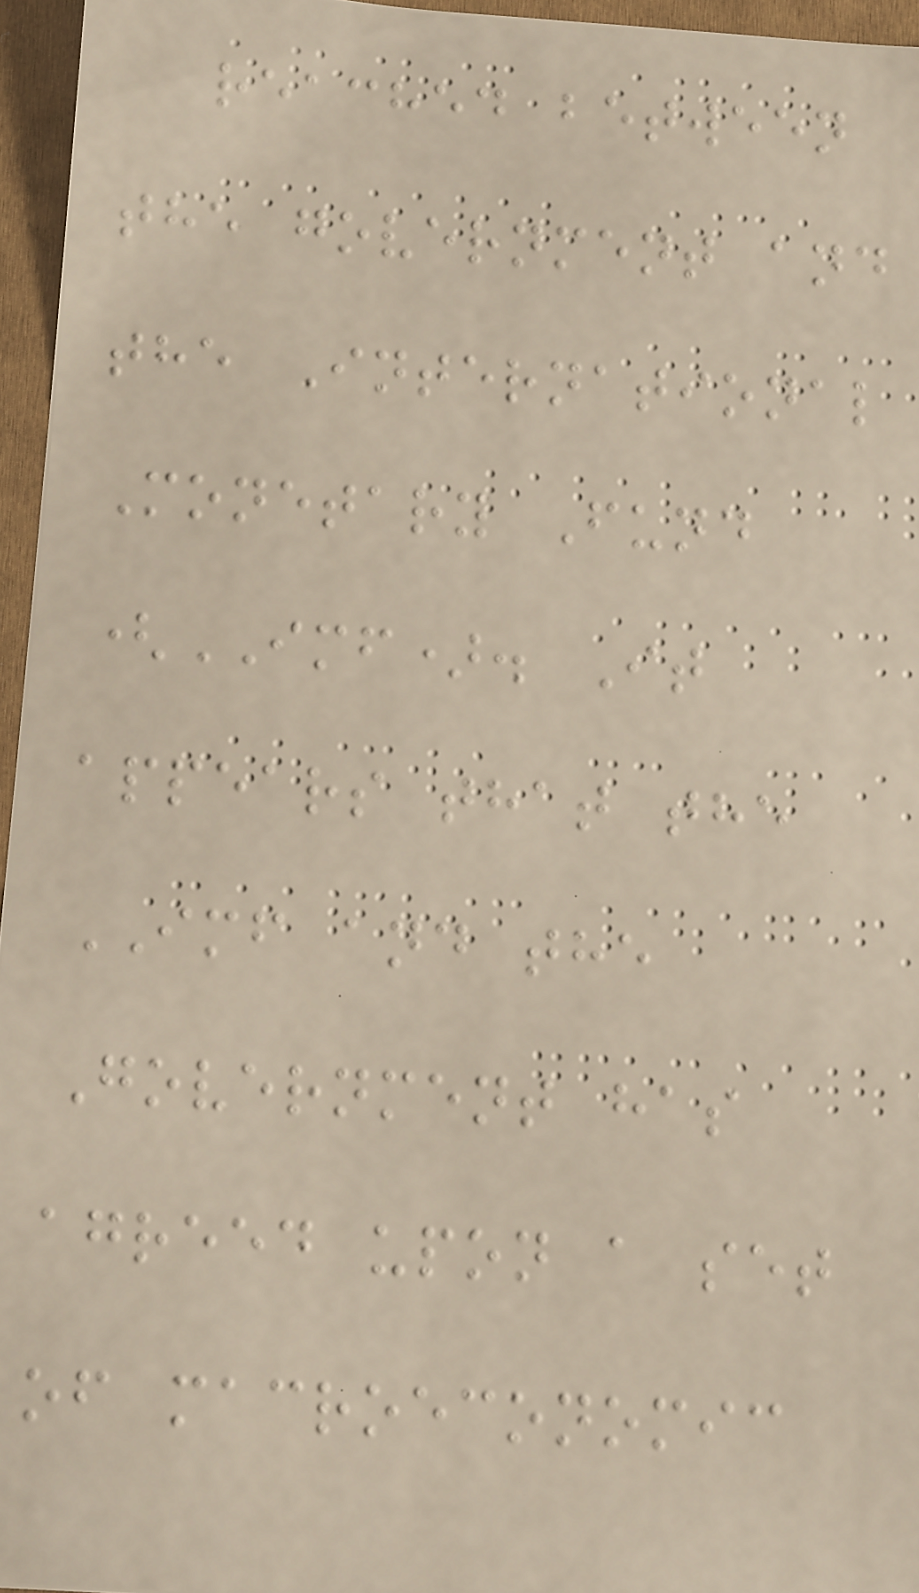reached between
the government and
the International
Monetary Fund
(IMF). It
appears that the
IMF and the
Government has
agreed upon a set
of macroeconomic
